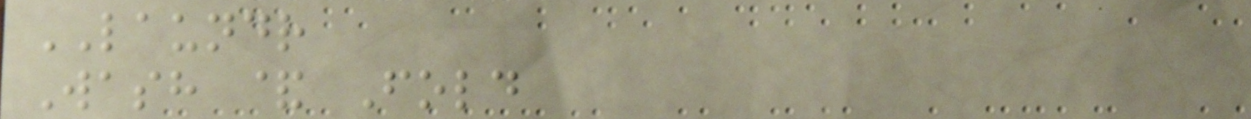LAUNDR
Wash & Fold
